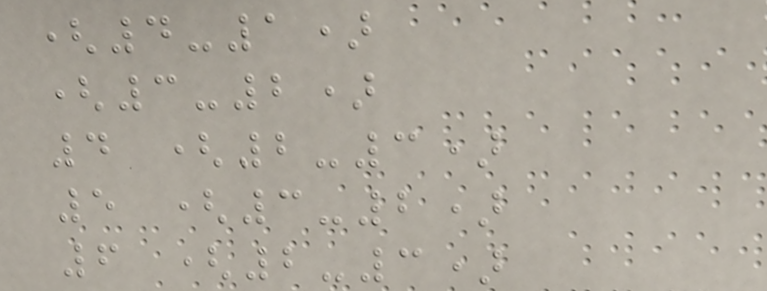(4-1)
(3-2)
4 (2-3)
5 (3-2)
6 (2-3)
